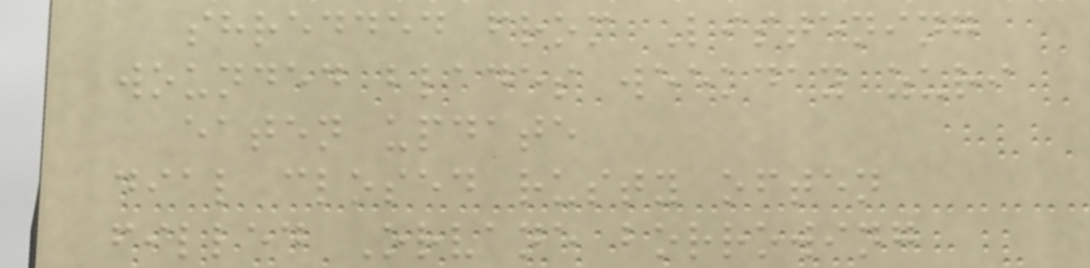shredded from Listening
wounded blades weekday zuri
eaten update
dial closed rusty often
filled Orvane borrowing
